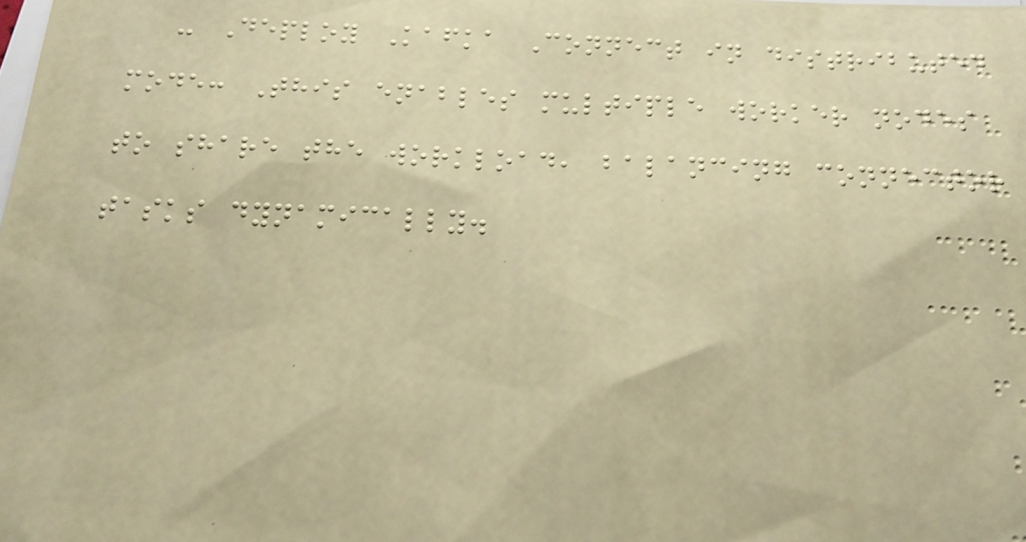- Deploy Kafka Connect in distributed
mode: This enables multiple worker nodes
to share the workload, balancing connector
tasks dynamically.
